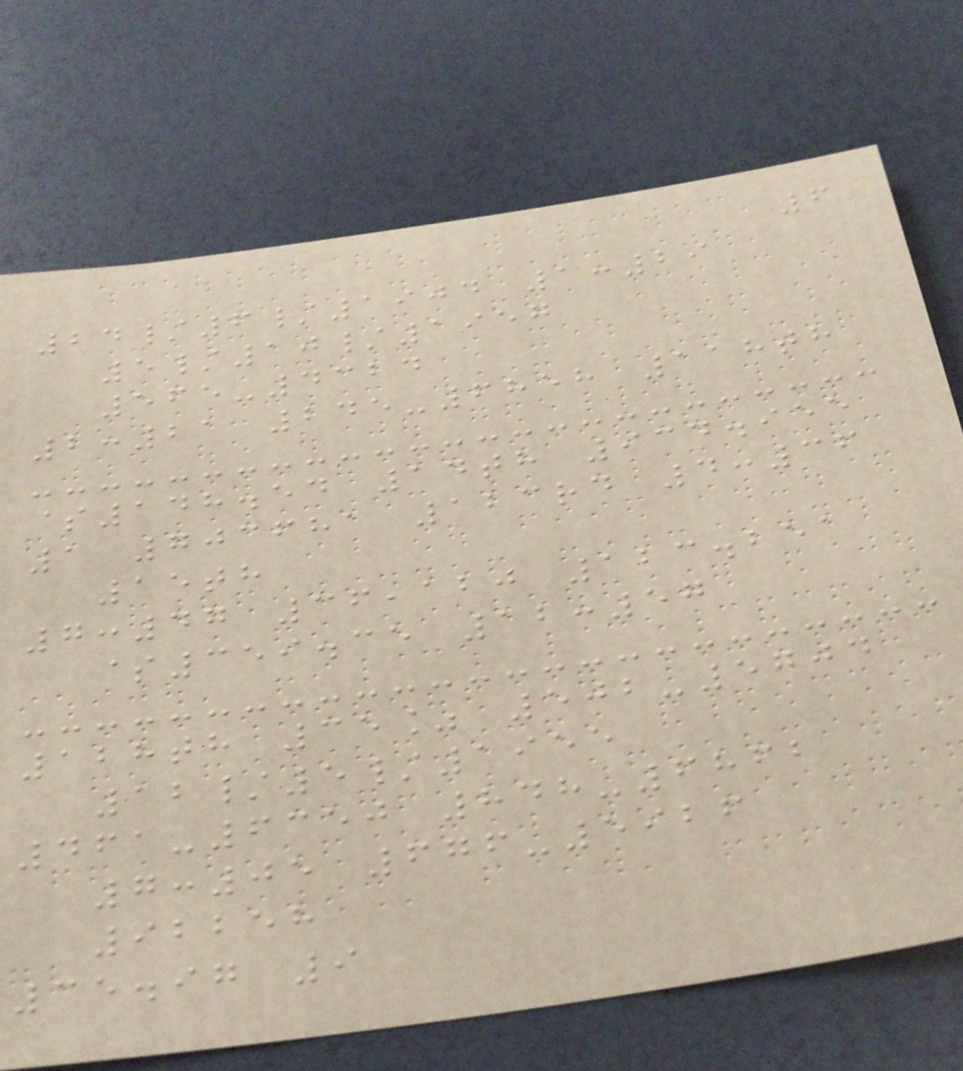6
24/6/1904 1:29
5/10/1957
565-4324
2:21 245-6858 118th
$148.54 14th 934.955
1 703681 123rd 4:36
15th
7:47 36,120 123.251
$359.35 12:57
128th 35% 502-5704
12/5/1955
461-6350 848-6862
7:05 676-5926
92258
35.97 9
